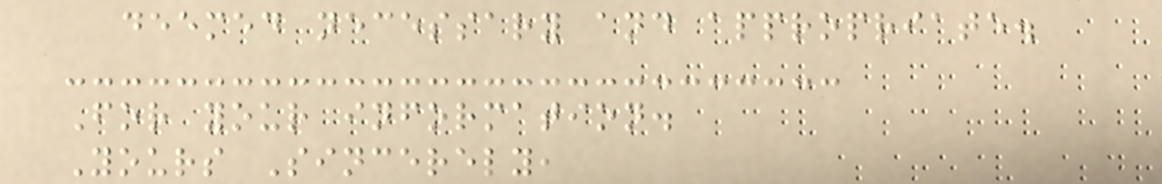deemed necessary and appropriate.
For your information.
Yours Sincerely,
